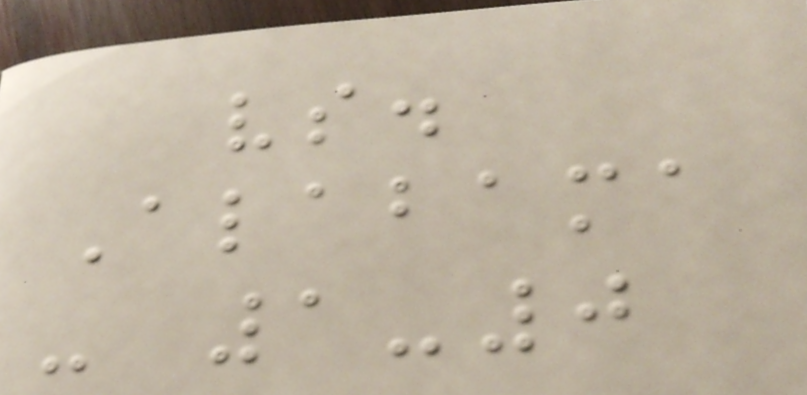vs.
Alabama
- 1-0
